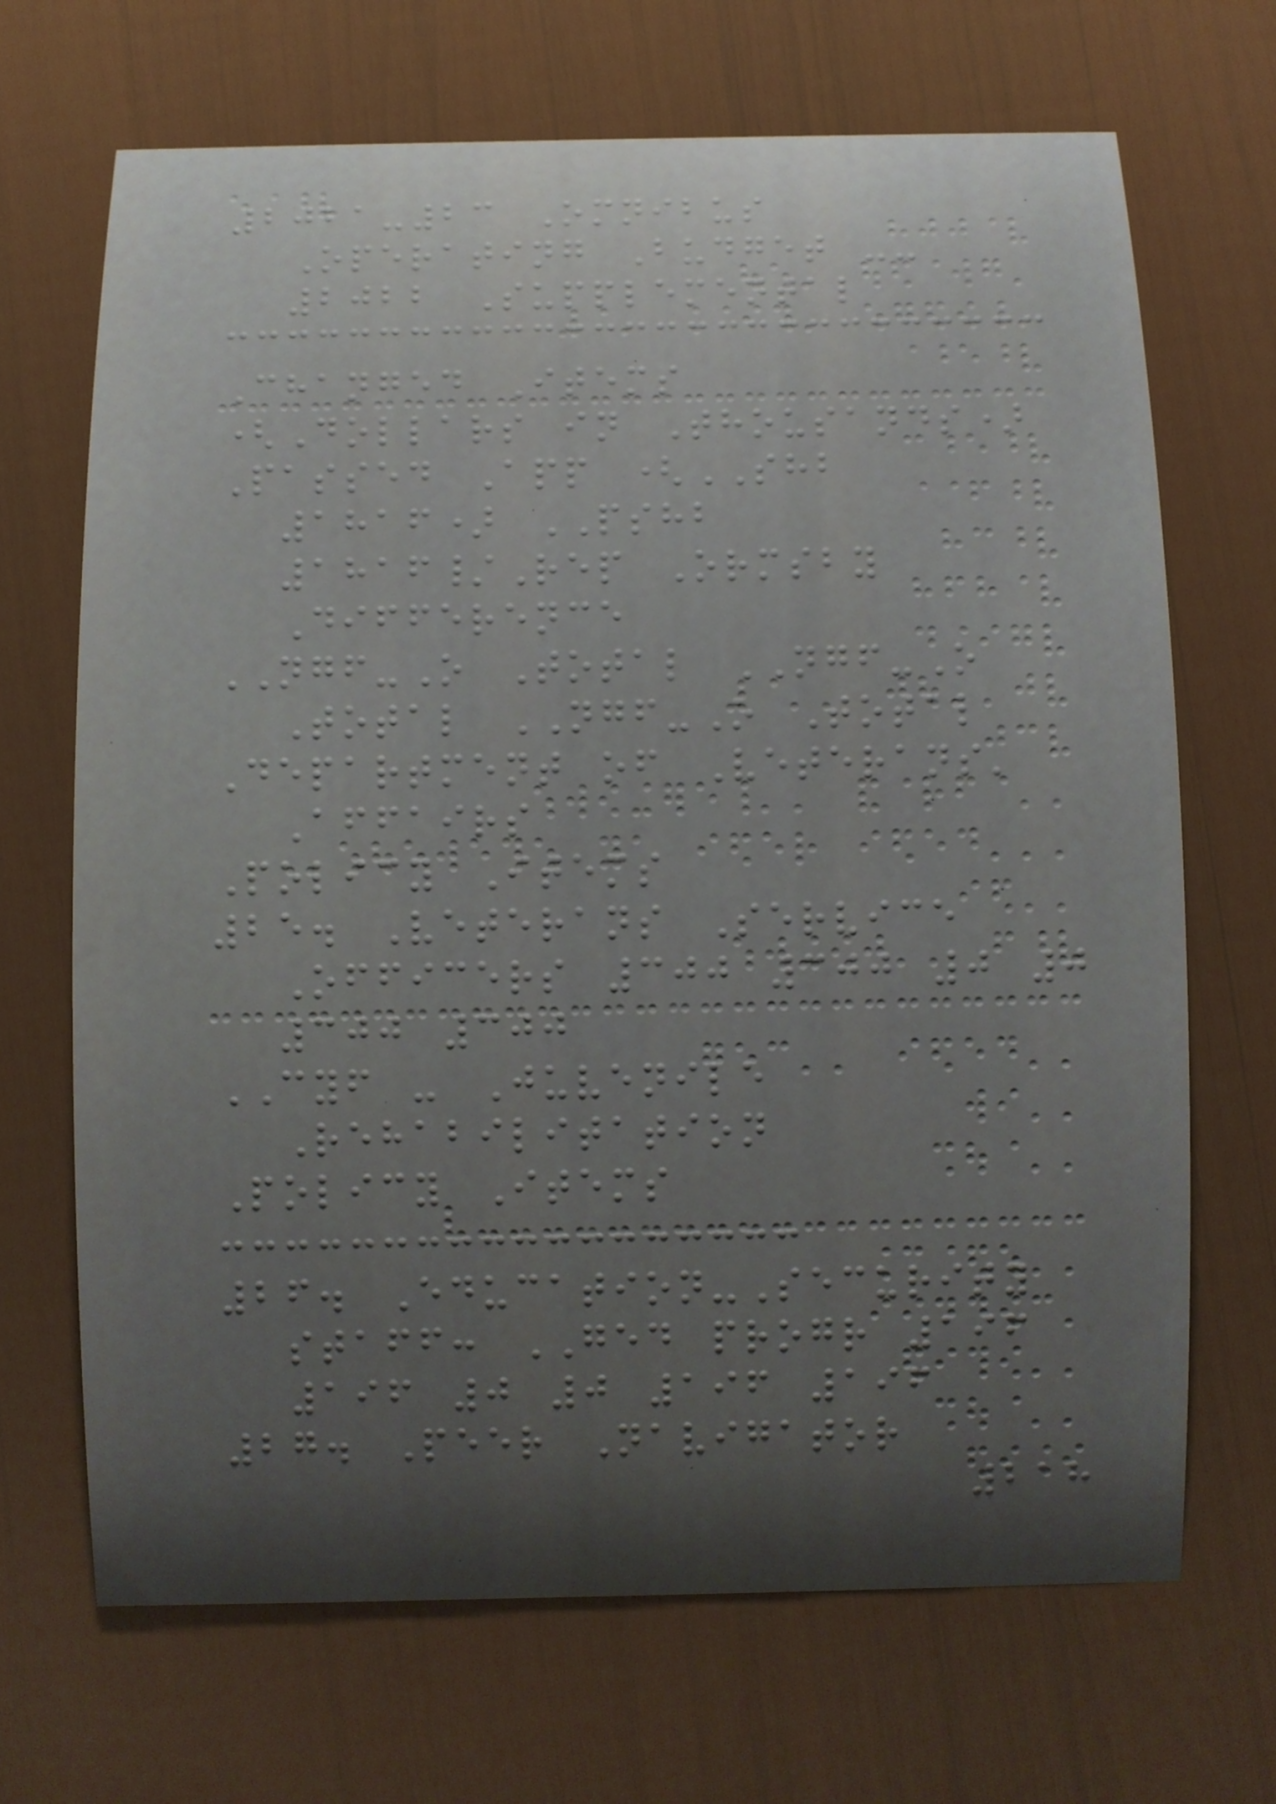2021-23 Omnibus
Operating Budget --
2022 Supplemental
Changed Items
(Dollars in Thousands)
Passed App (SHB
1816) PSHB
1816/Rep Ormsby
Difference
NGF-O Total NGF-O
Total NGF-O Total
Department of Veterans'
Affairs
Policy Items
25. Veterans Service
Officers 300 300 0 0
300 300
CYF - Juvenile
Rehabilitation
Policy Items
26. Education-Security
staff: GED progr 196
196 0 0 196 196
27. Peer Navigator
218
